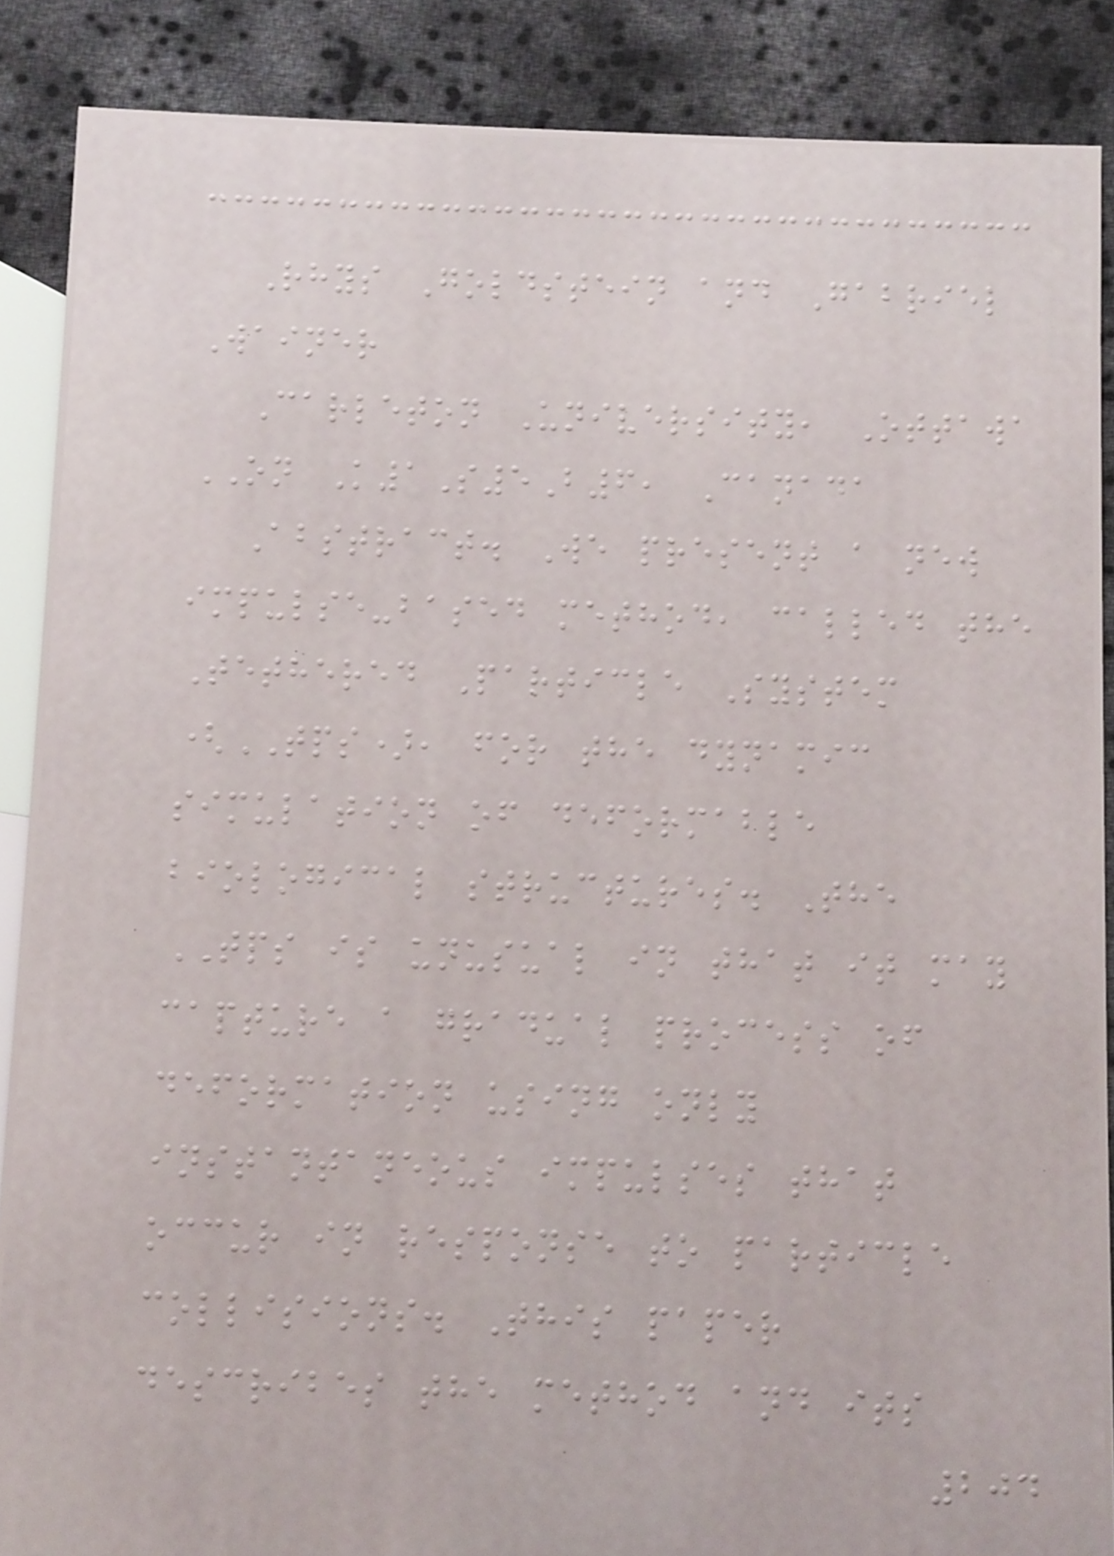Rhys Goldstein and Gabriel
Wainer
Carleton University, Ottawa
ON K1S5B6, Canada
Abstract. We present a new
impulse-based method, called the
Tethered Particle System
(TPS), for the dynamic
simulation of deformable
biological structures. The
TPS is unusual in that it may
capture a gradual process of
deformation using only
instantaneous impulses that
occur in response to particle
collisions. This paper
describes the method and its
204
